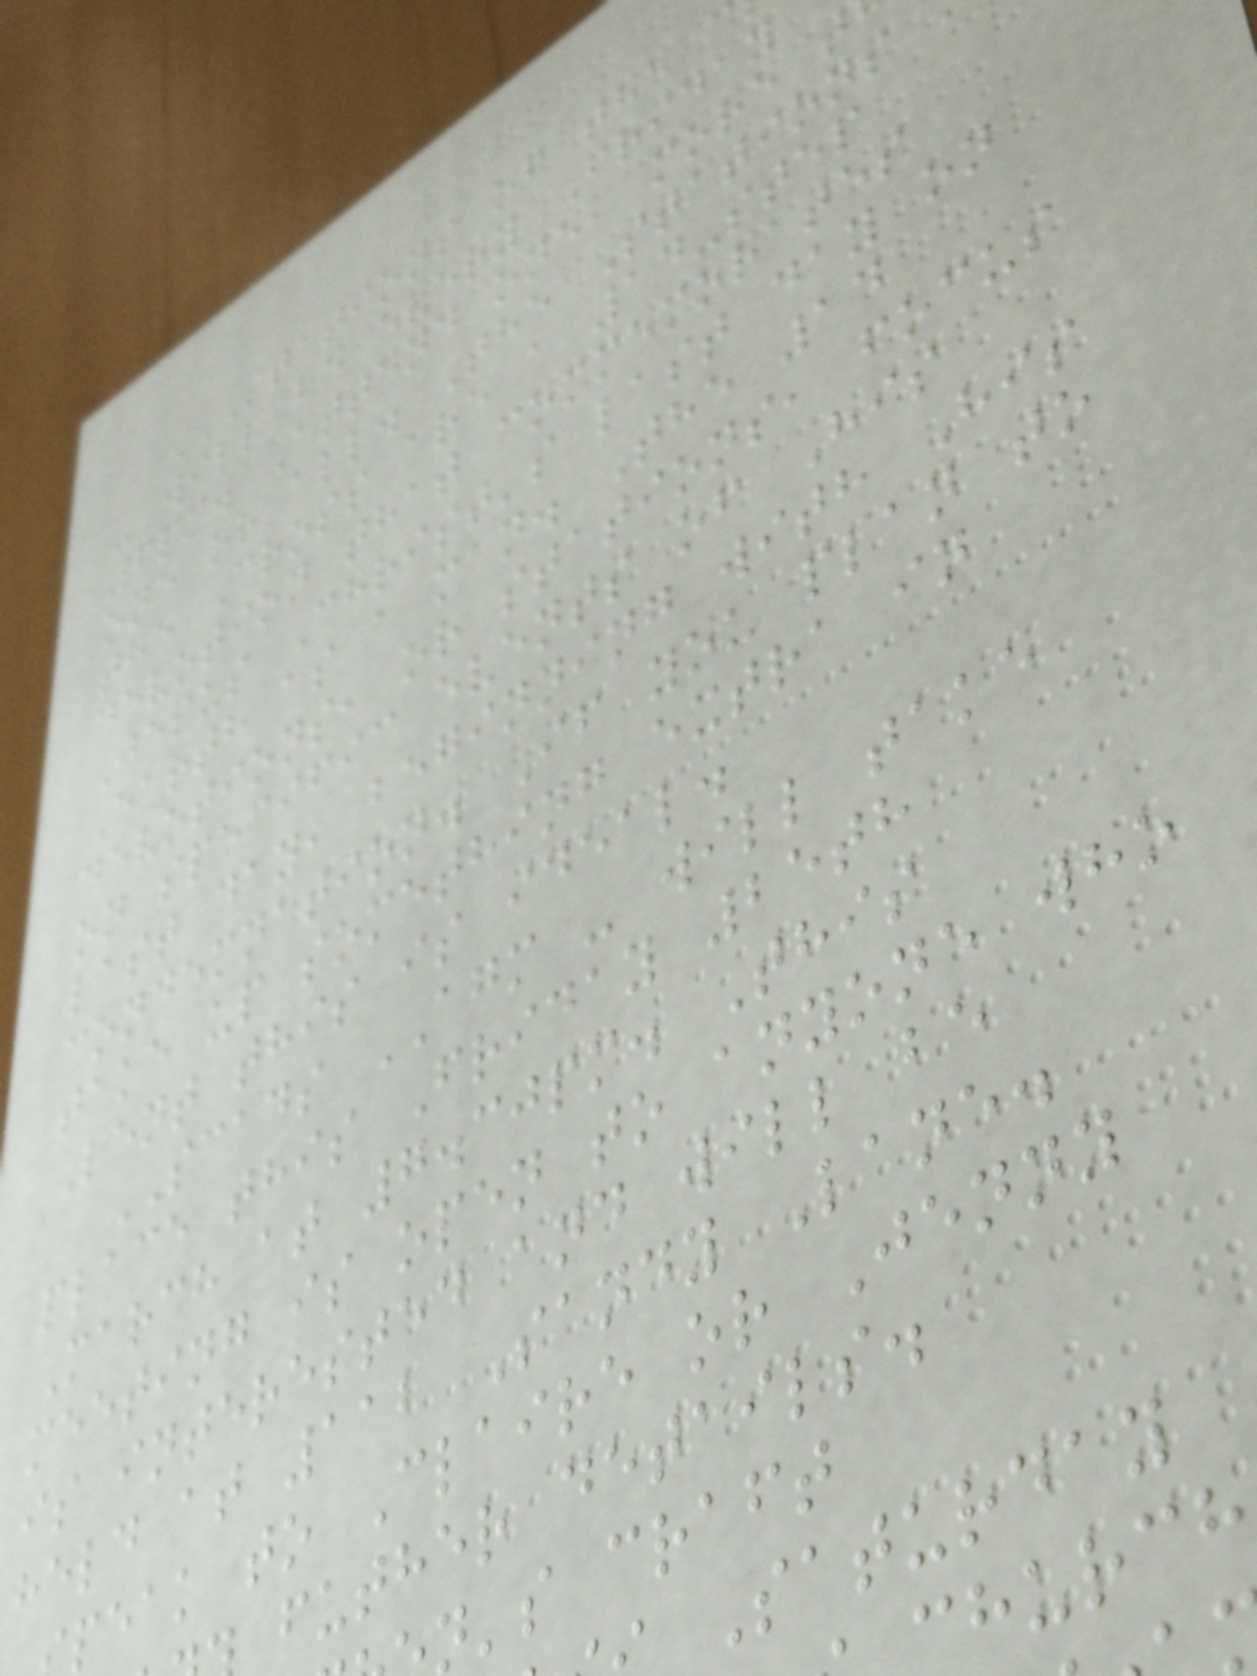- will be every Friday
6pm. Attend one, more t
one or all. The Stations
the Cross are a 14-step
devotion that commemorates
Jesus Christ's last day on
Earth as a man. The 14
devotions, or stations, focus
on specific events of His
last day, beginning with His
condemnation. If you plan to
take up something extra in
Lent this is ideal.
SCADS AGM - will take
place this Friday 25th
March at 7.30pm. This
meeting is open to anyone who
is interested and will be
held at 112 Sandy Lane.
peak to Claire or Jenny
futher details.
n's craft
Saturday
